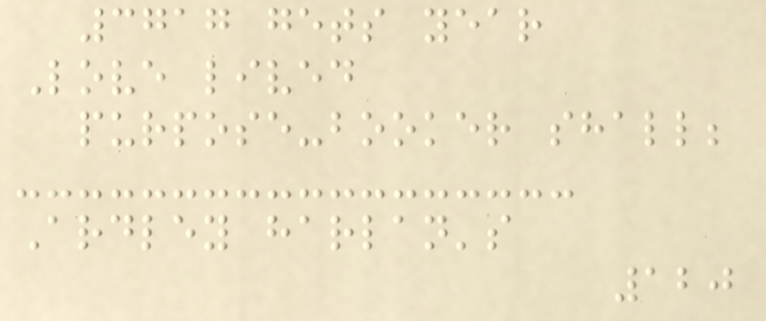3717 gets year
Love lived
purpose-booker shall;
Ardley harlan's
120
